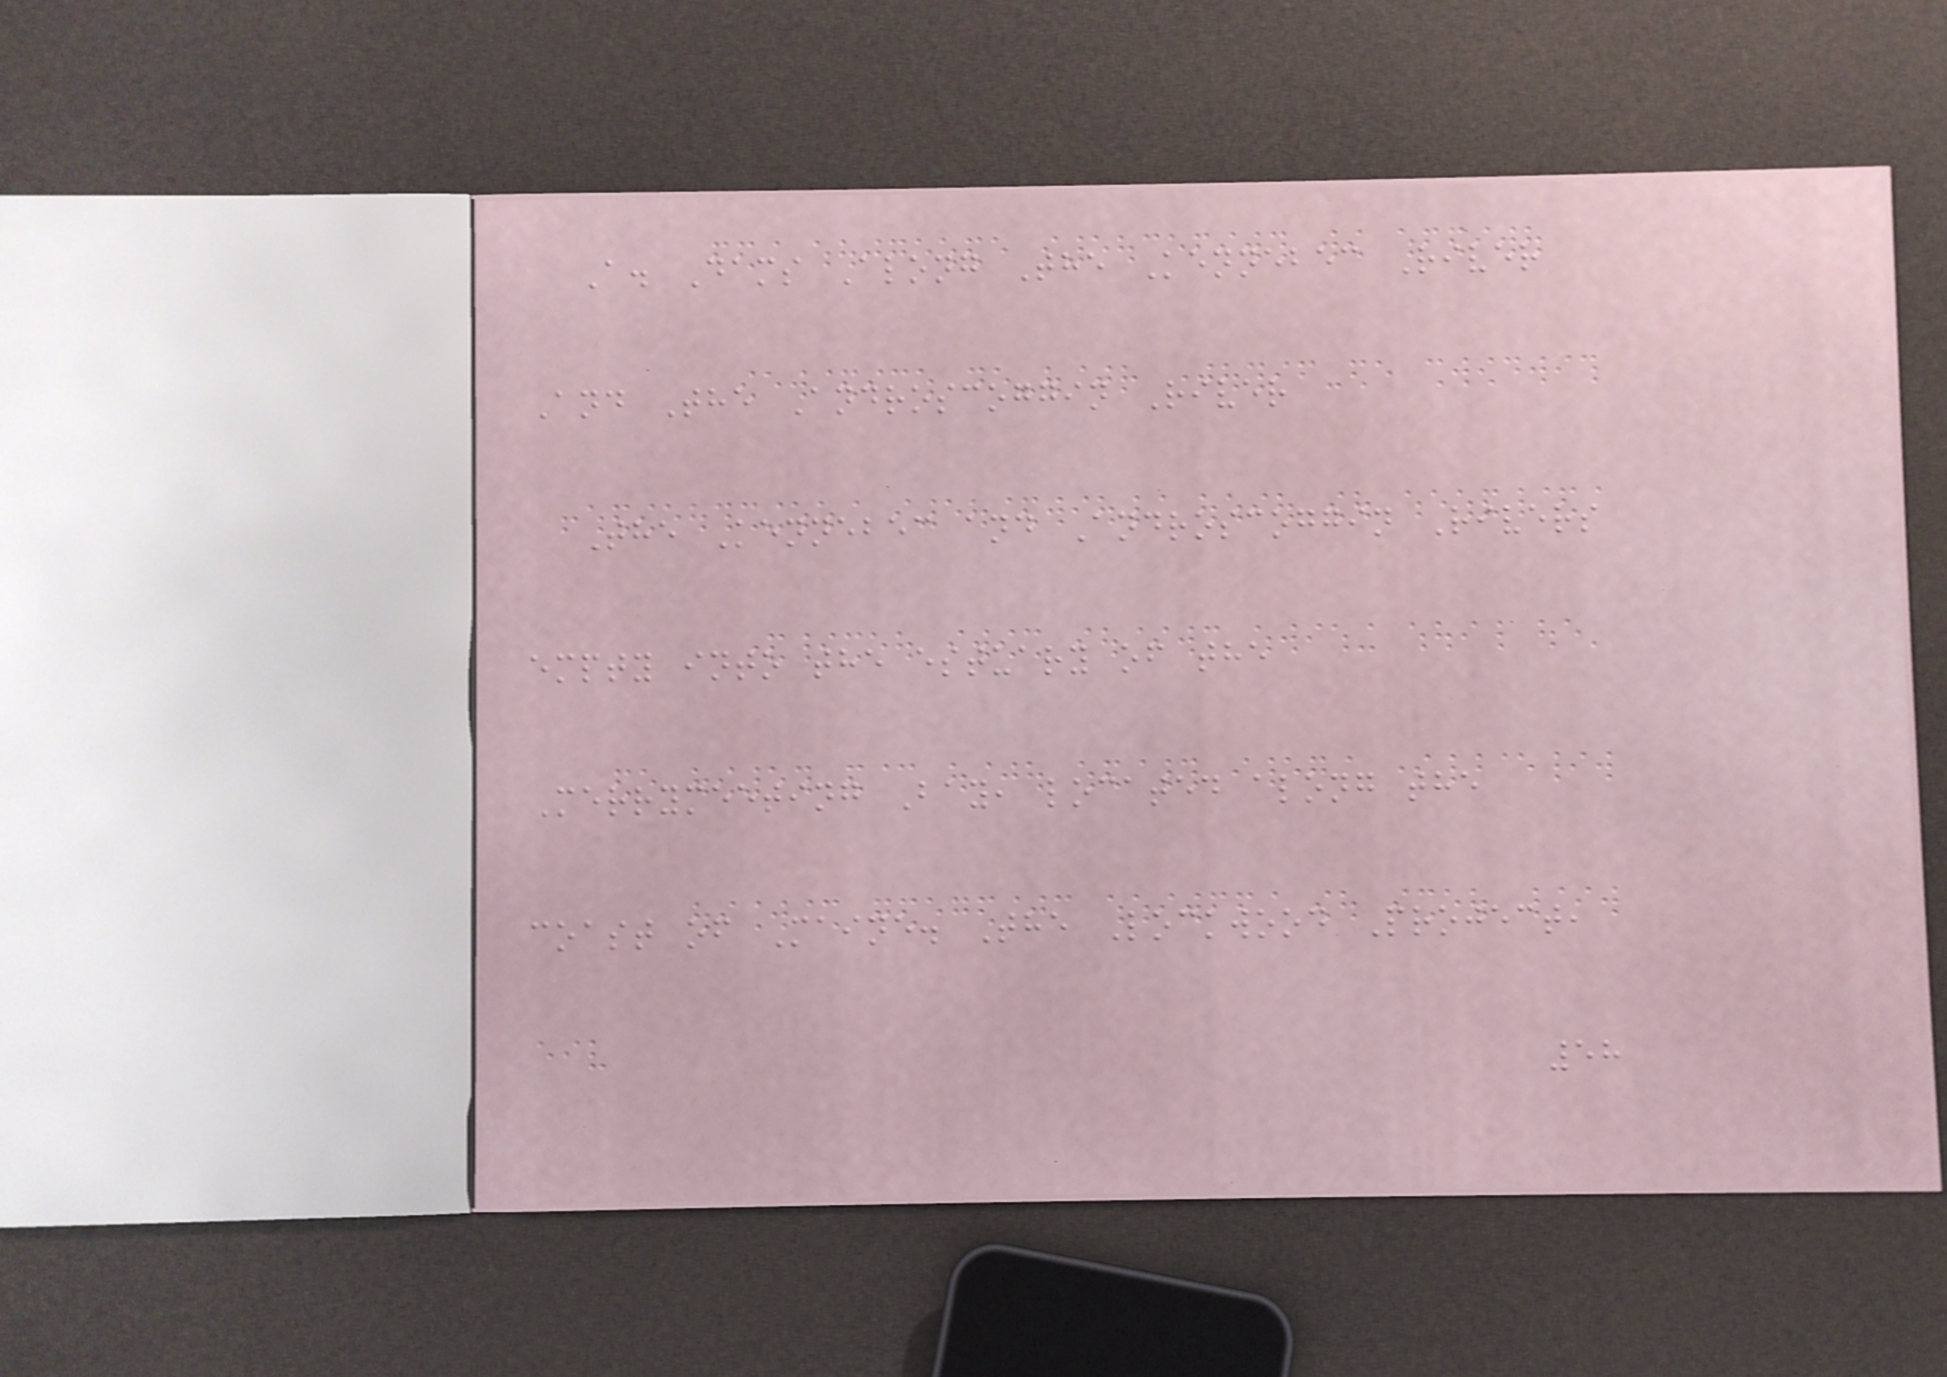A. Dams Along The Kennebec River
And The Androscoggin River
The Kennebec and Androscoggin Rivers
empty into the estuary of the
Merrymeeting Bay, located along the
coast of Maine. The Lockwood Project,
58
